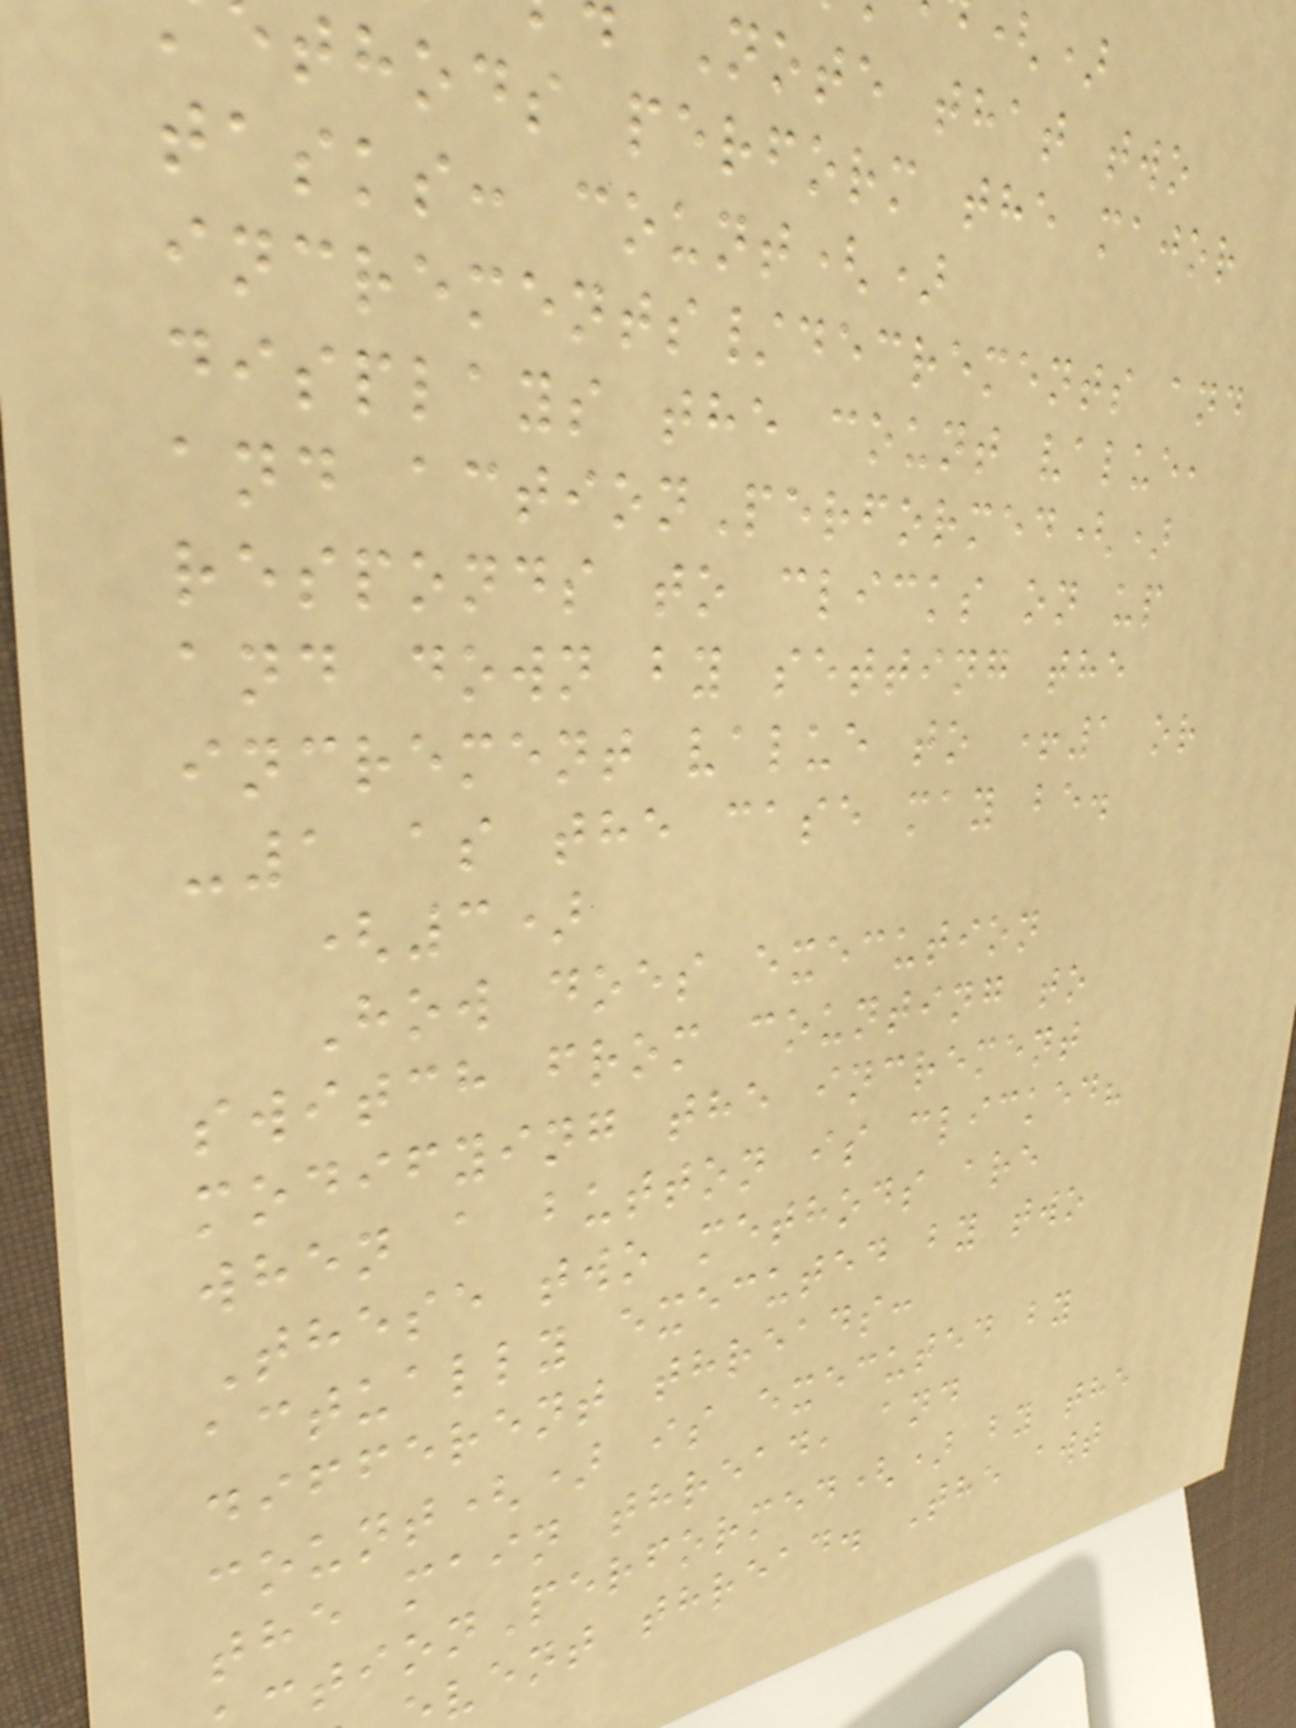Note that two
thods perform the major
tasks: count()
increments/decrements and
displays the count value,
and actionPerformed()
responds to clicks on up
and down by setting the
increment value to +1 or
-1 as the case may be.
(3)
How does execution
switch from counting to
modifying the increment
when a button is clicked?
These two methods are
actually executed by two
different threads:
count() is executed by
the main thread, and
tionPerformed() by the
vent thread. The awt
